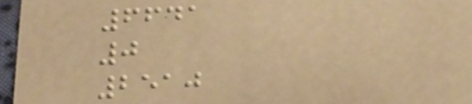6641
0
2510
